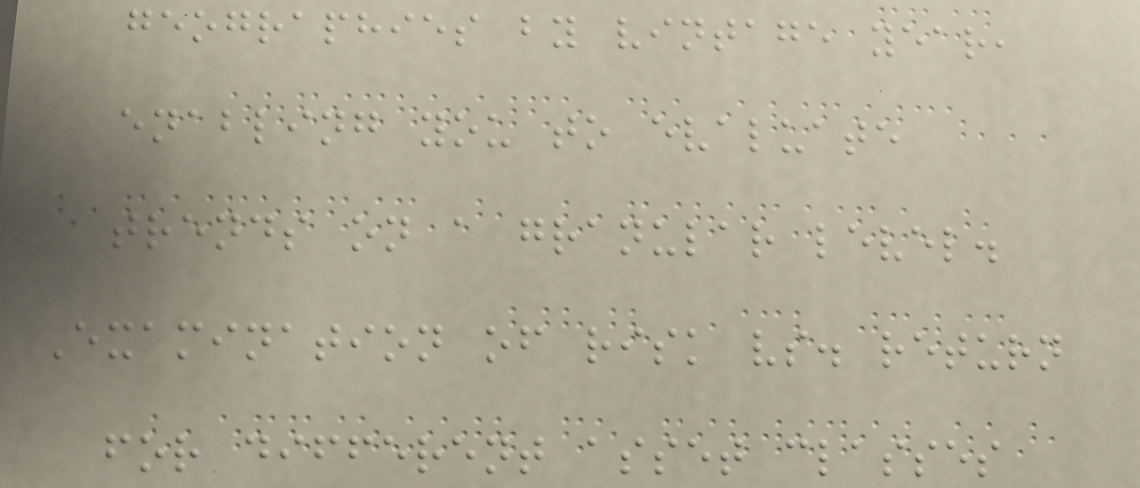geographies by vintage year,
enabling you to evaluate
trends on a granular level.
Examination of risk vs. return
for different asset classes
